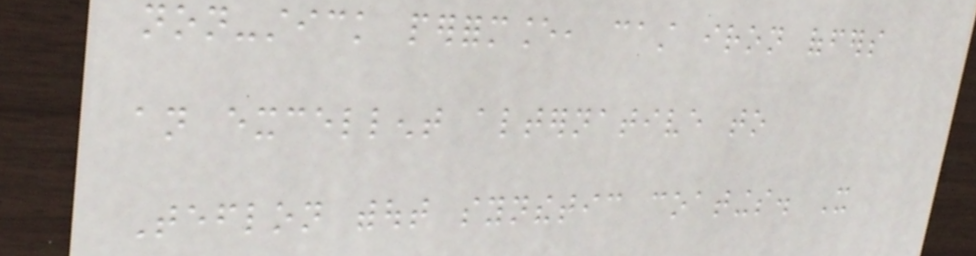non-stick performance, cast iron offers
an excellent alternative to
Teflon without synthetic coatings. It
